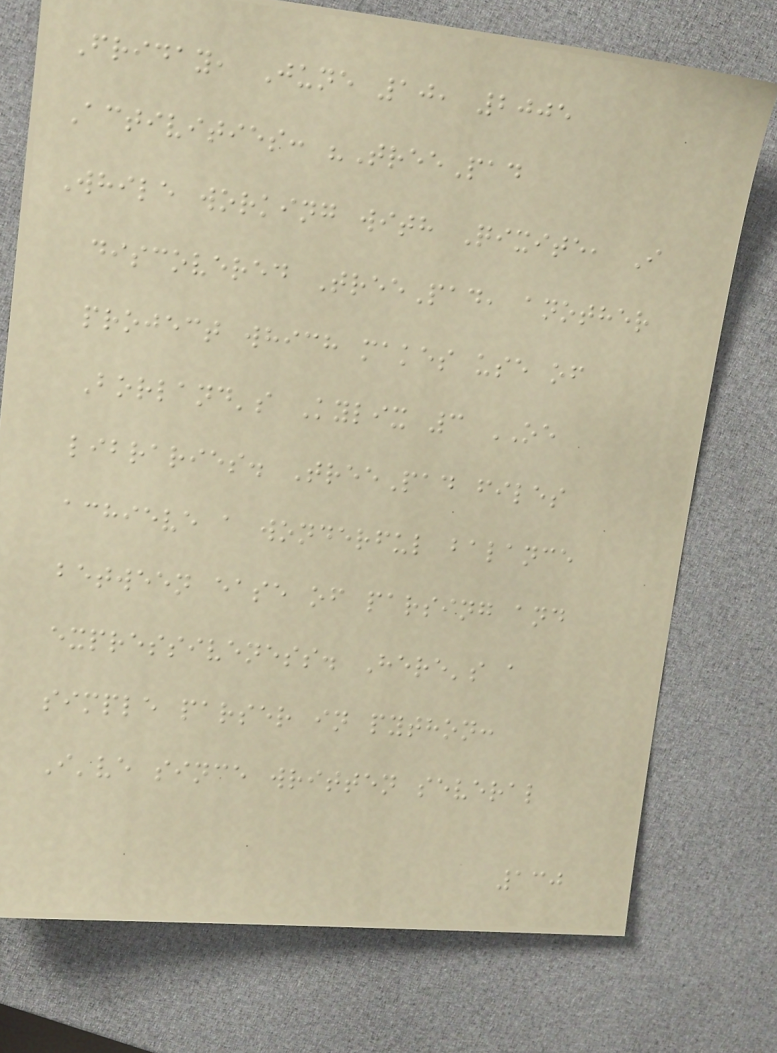Friday, June 10, 2005
Activities: "TreePad
While working with Qixite, I
discovered TreePad, another
project which makes use of
Borland's Kylix 3 OE
libraries. TreePad files
achieve a wonderful balance
between ease of parsing and
expressiveness. Here's a
simple parser in python:
I've since written several
130
